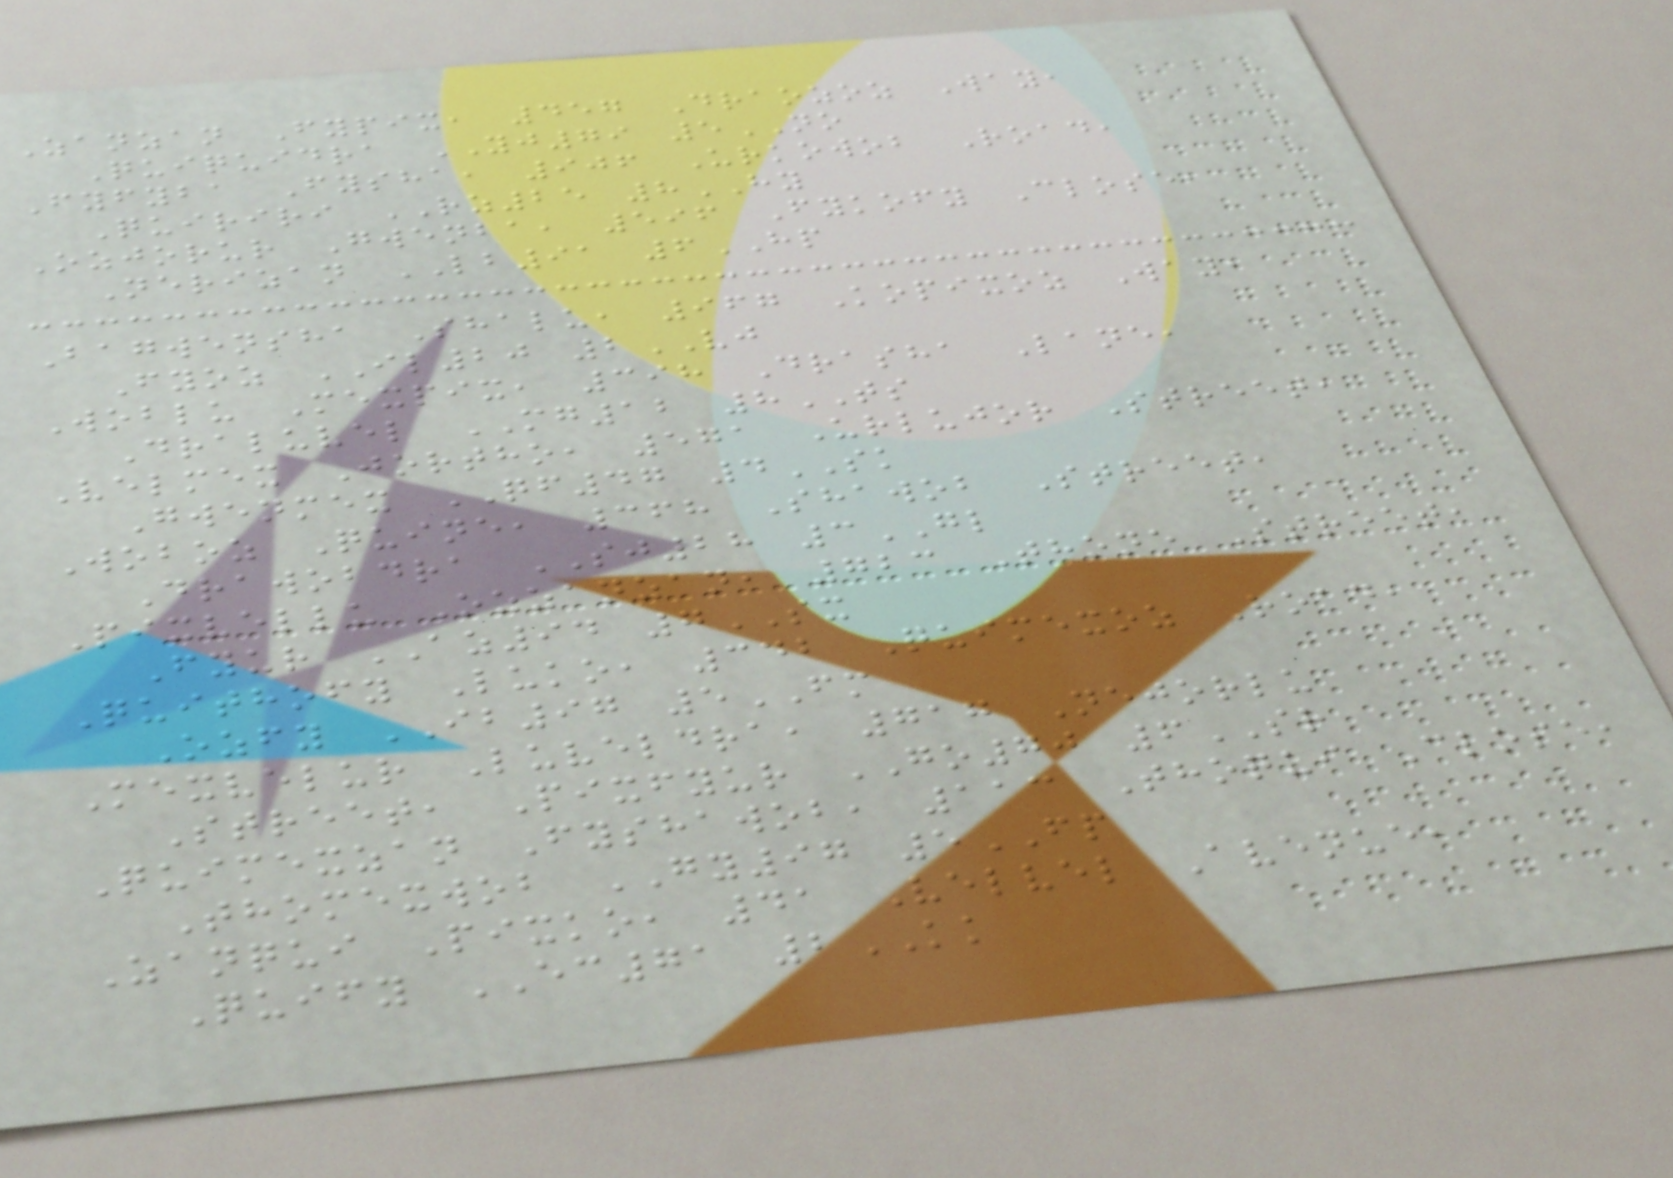Zanzan Fypix, 457 Draozoz Way,
Quiquidra YJ79 5NO
Fyfyba Fysha, 906 Urkowob Road,
Quiriri RZ25 8HY
Ozjorur Gwenba, 596 Fykofy Close,
Nerizan LB91 6HP
Bagwensha Shalu, 967 Kopixoz Way,
Fyoz IL20 2VJ
Woblu Mexpix, 398 Drasha Lane,
Draluvel MG12 8TS
Velmex Jortho, 571 Urlujor Street,
Gwenmex QF47 4SK
Woboz Quine, 368 Shawob Street,
Drawobdra SJ28 3GL
Pixvellu Ozzanzan, 723 Thone Street,
Fyur AZ94 7SX
Quithofy Luko, 342 Quimexoz Road,
Ozfy IB97 5FM
Mexvelur Luveldra, 717 Nejorlu
Street, Pixfyur GO70 6SR
Quimexzan Fyshawob, 113 Thoqui Close,
Thomexwob GY97 5FP
Zanqui Pixko, 41 Velvel Avenue,
Quify EC71 2KK
